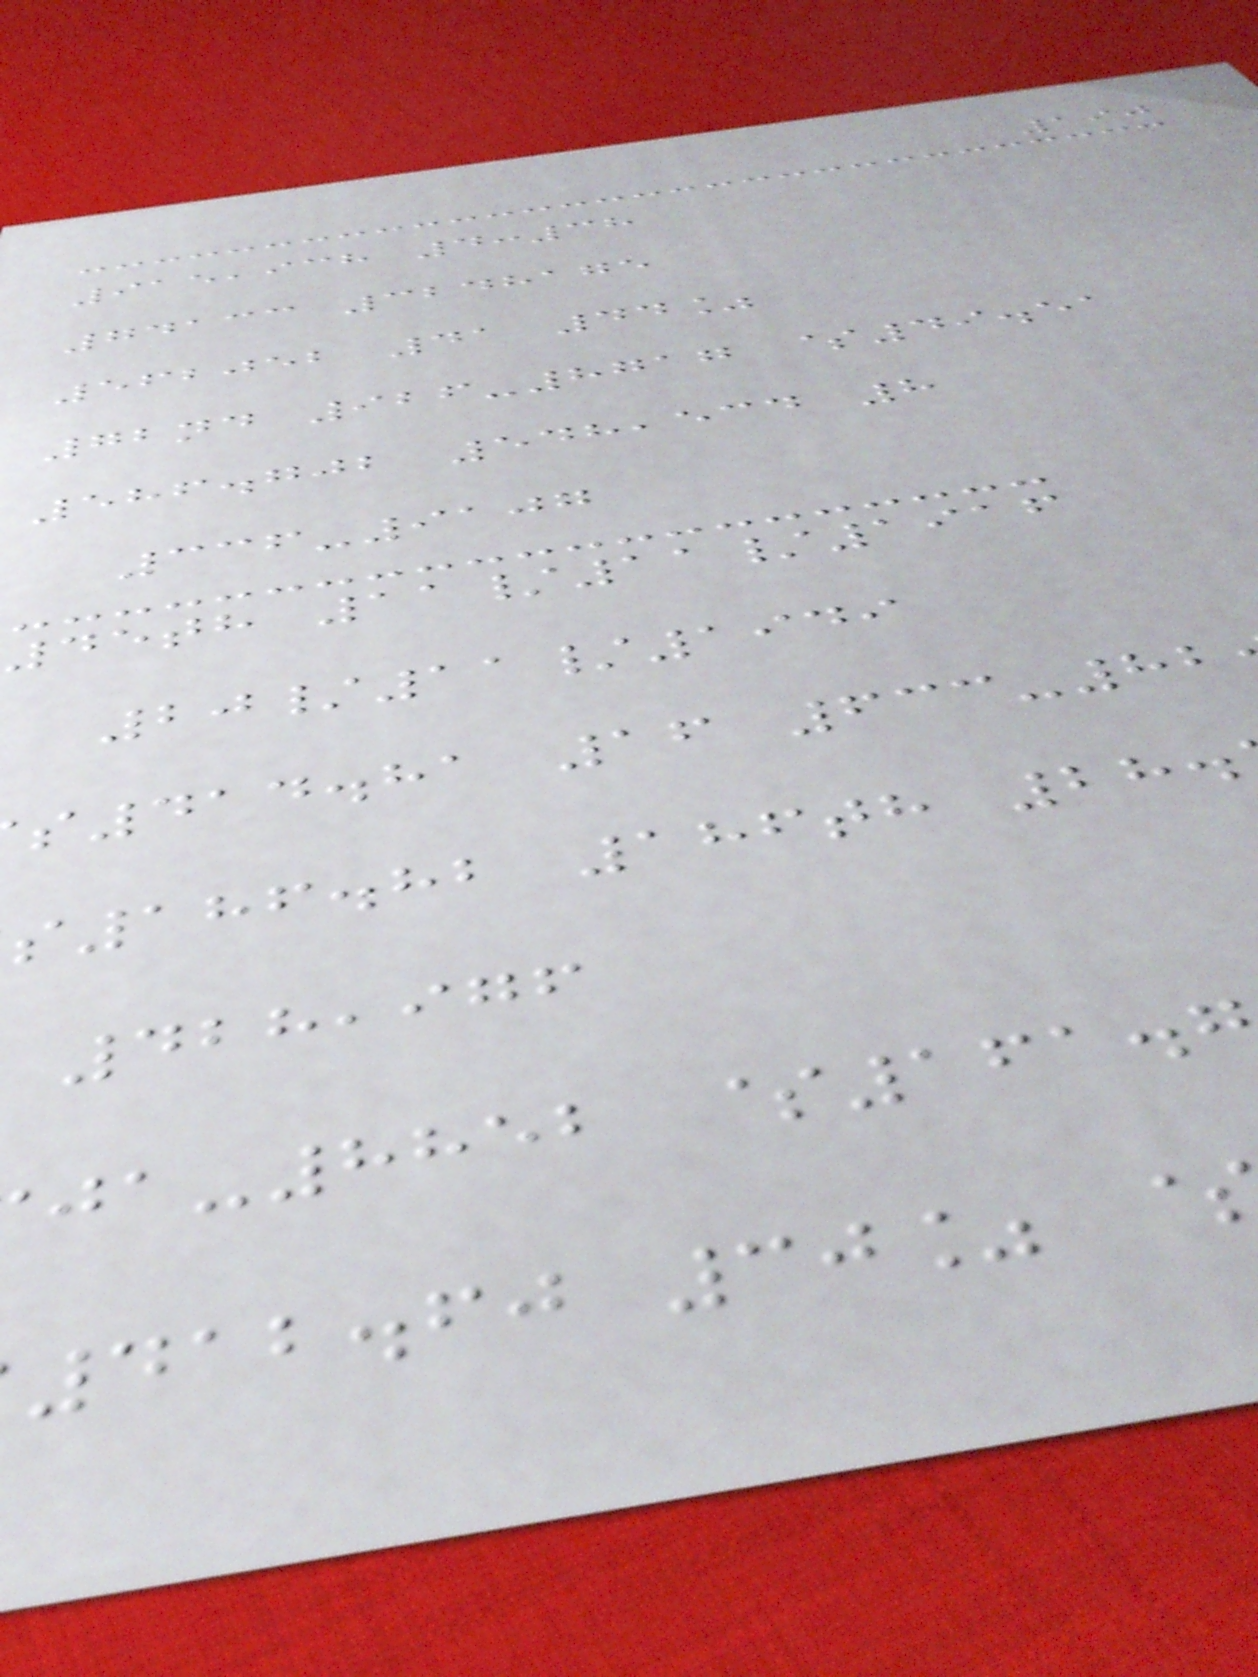190
915,938 4:38
74133 3248175
562052 41 44%
72nd 926-8717 $49.51
586.702 548,534 8
336-9107
45th 11/11/1916
20/11/1949
414.81 16 633-82
186.82 186th 28.
428,976
-8852 $161.
412.60 30%
